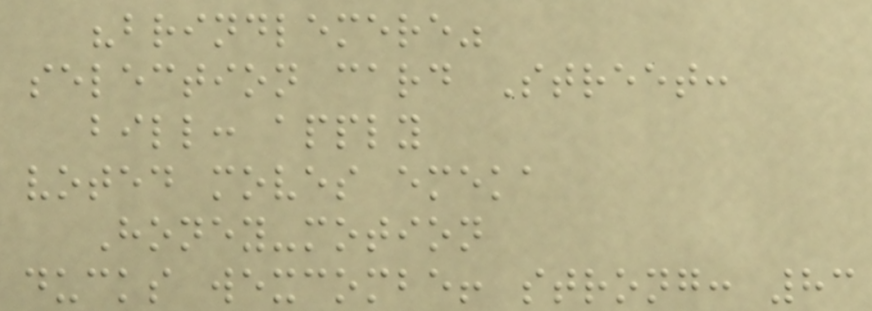"brindlemere"
selection card Street:
bill: apply
voted moves emeka
Honey-motion
ducks wexcombe! strong: 83
